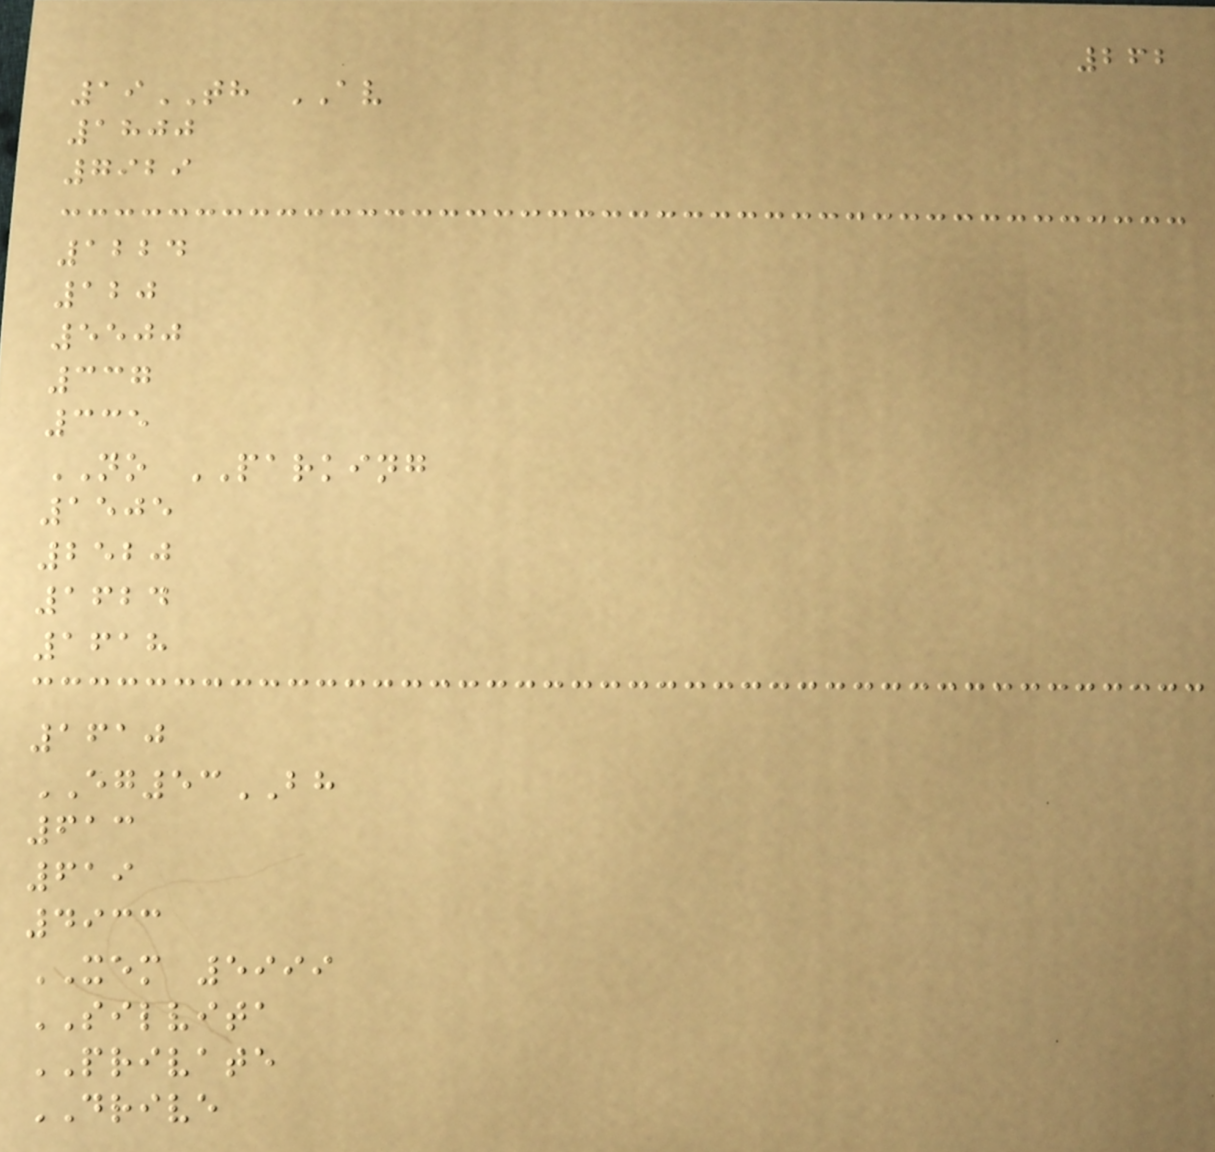262
19TH AV
1800
7929
1224
120
5500
337
335
NO PARKING
1505
2520
1624
1618
1610
EG53BH
613
619
4933
XEM 5999
SILVITA
PRIVATE
DRIVE
